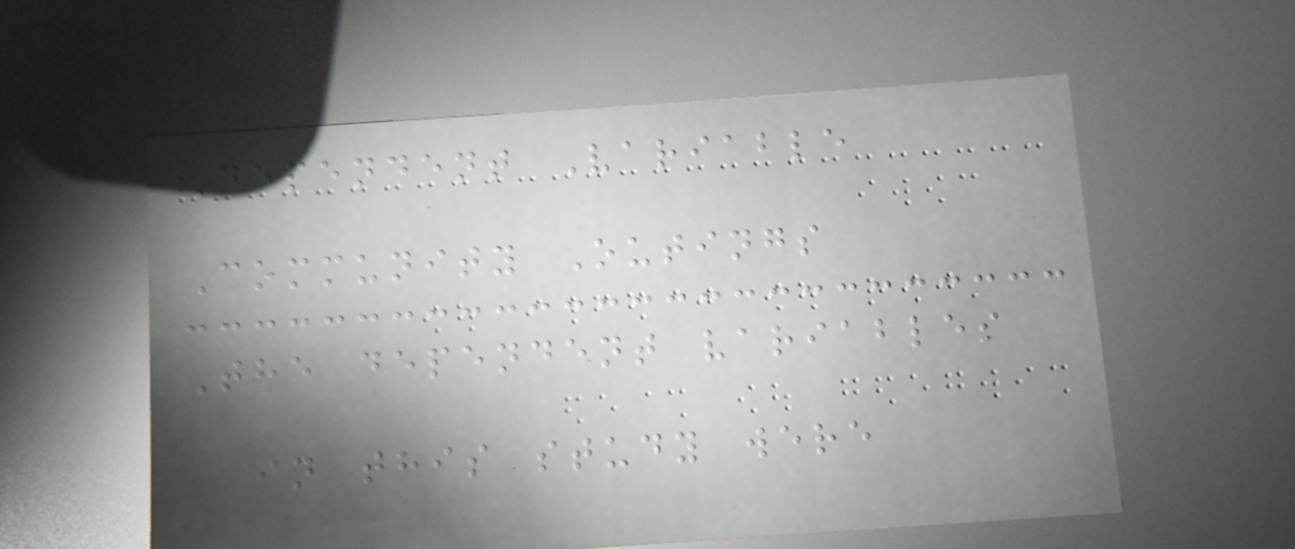Dependent Variable
Community Outings
The dependent variables
in this study were
